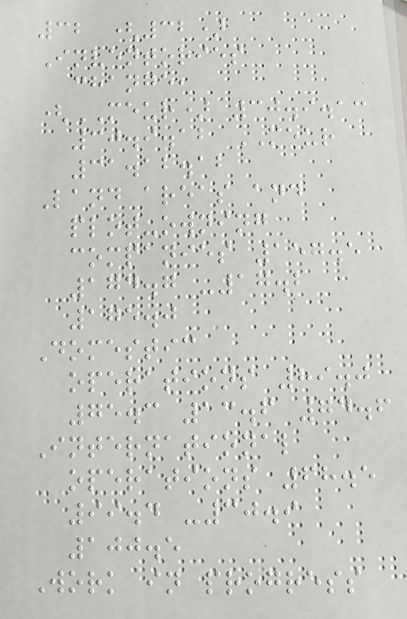32 (32)
Inventories
change,
(MEUR) 30.9.13
30.9.12 MEUR
31.12.12
Land areas and
plot-owning
companies 157.5
174.7 -17.2
175.0
Domestic
operations 89.0
75.3 13.6 74.6
International
operations 68.5
99.4 -30.9
100.5
Work in progress
